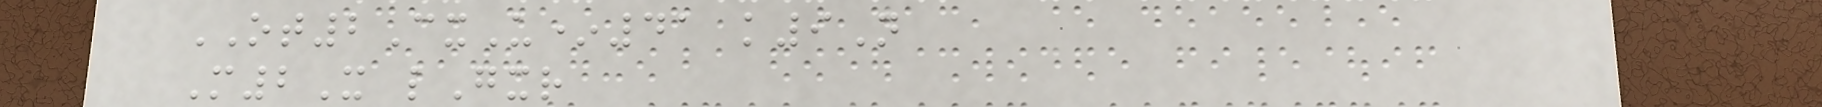OT2CxU*41 k9N
M2X lGxr
